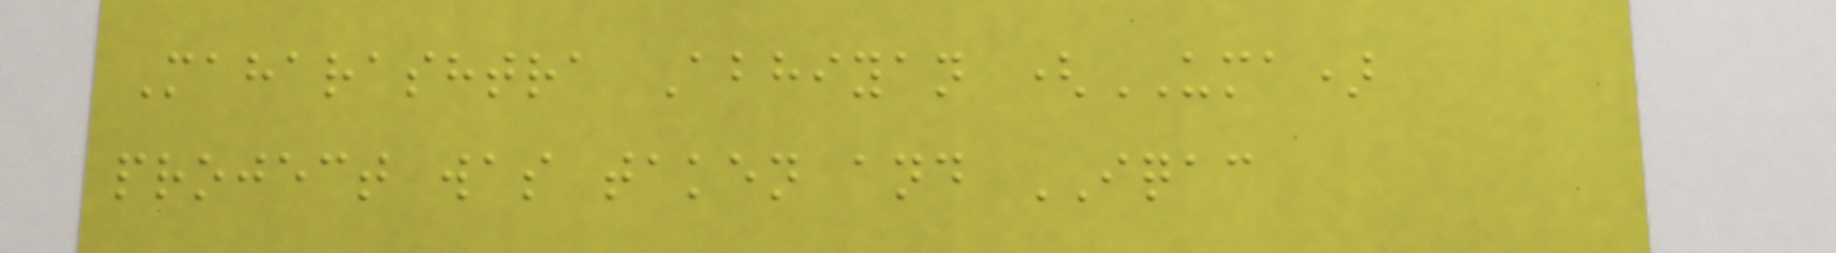Maharashtra Abhiyan (UMA)
project was taken and IQAC
